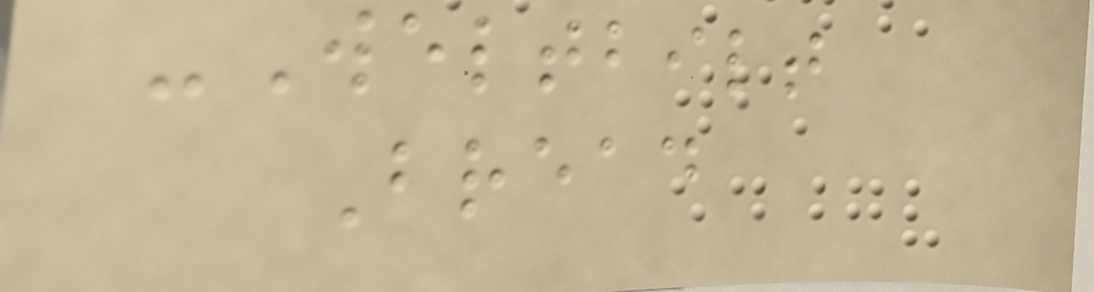-Weltbilt
Bread
